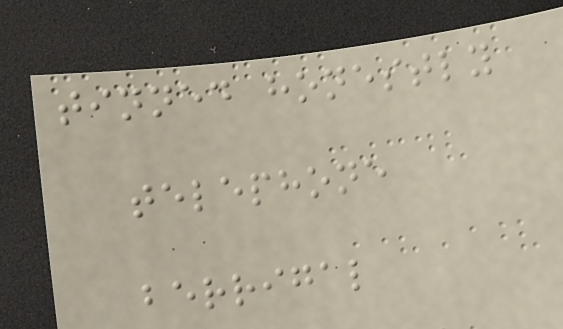tinned honestly
telephone
berrigal
